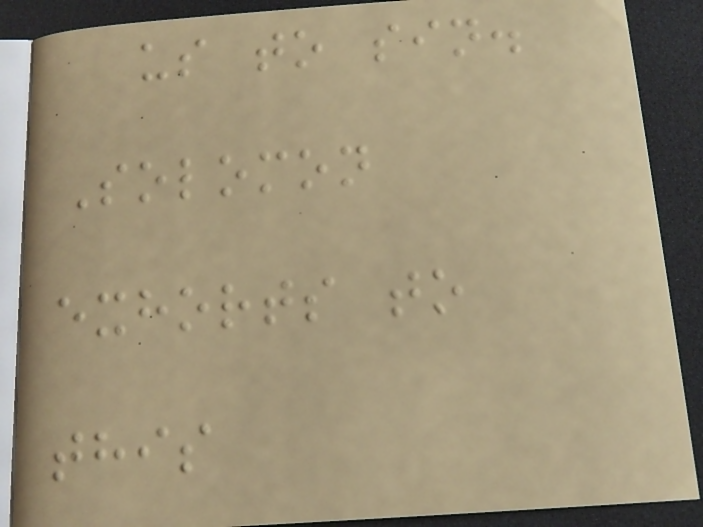us to sin.
Solomon
exhorts to
this
